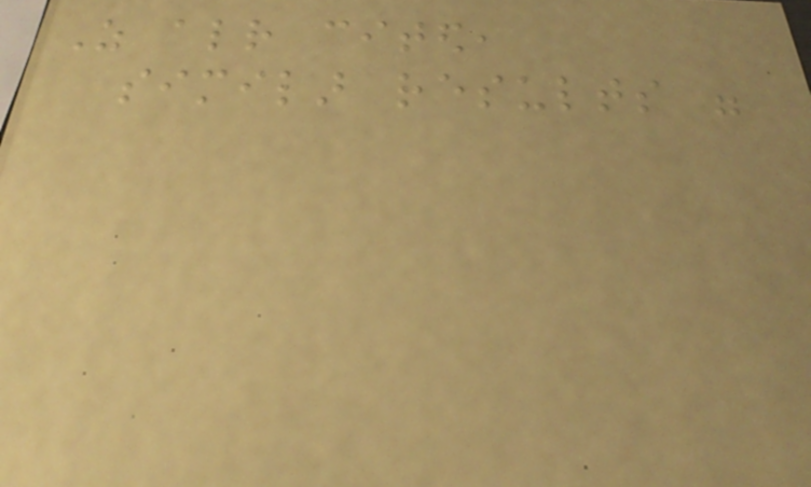As already cited,
similar results were
